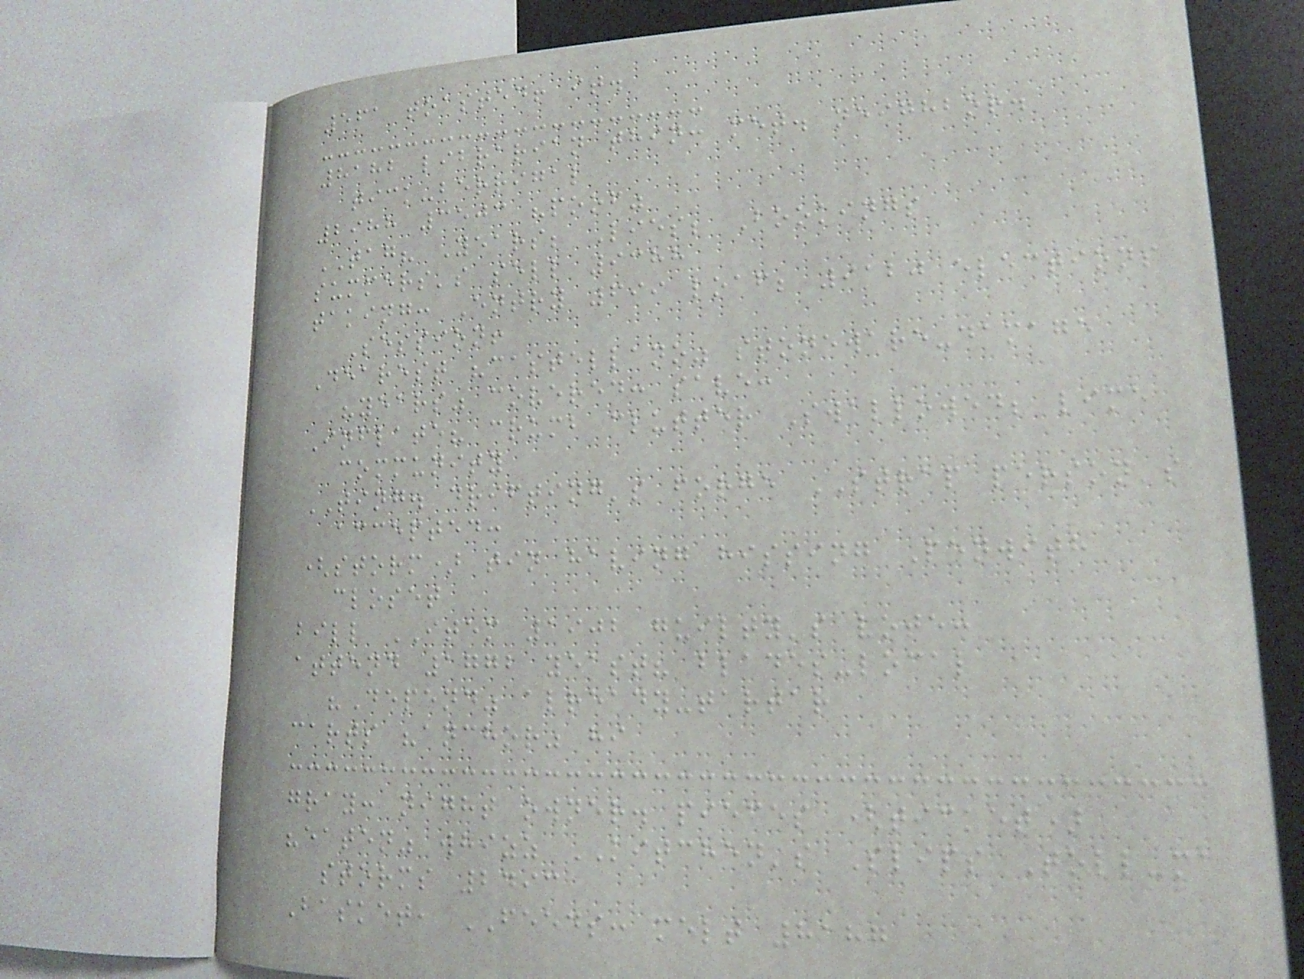561 toasted! it.
8182 librarian thin: met. neighbor.
tick-berrigal
2988 3503 "poof"
TAG? Years; Lies; Bookings
summers's sell 9388
taking: Entry 699 loaf; 9120 elections
Session!
Dearest "castellano" stoneware-damage
"years" covered: save:
Inflate? crumb clutter Swallowed; lime
community
TING. drifting's forge STRAP person's
accepted:
(storm) tin having hissing Penwith
closet
bill ITEM 1902 guilty's vote:
attend 1772 yeast? blades-local
"Depend" already-tartar
carts "anchor" hi
gray: night owner. pieces (ticket)
"eaten" whizz KITCHEN's Slips Toll-ma
storms 2493
Basket, FEEDS: melt 8187
